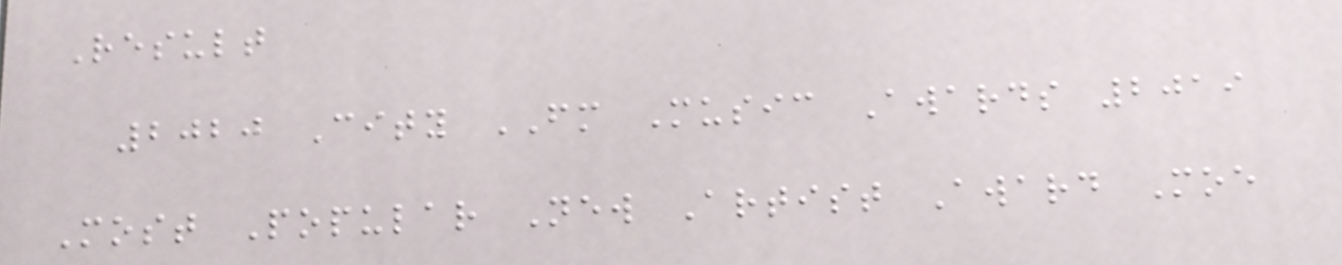Result
2020 City FM Music Awards 2019
Most Popular New Artist Award Moe
